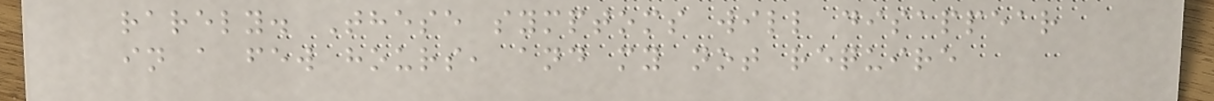rarely. These symptoms will disappear
in a few hours, and my not require
